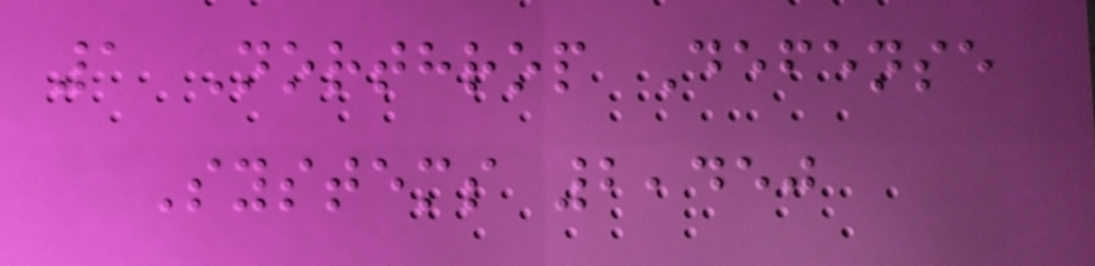1 Northrop Defense
Systems 2,450
